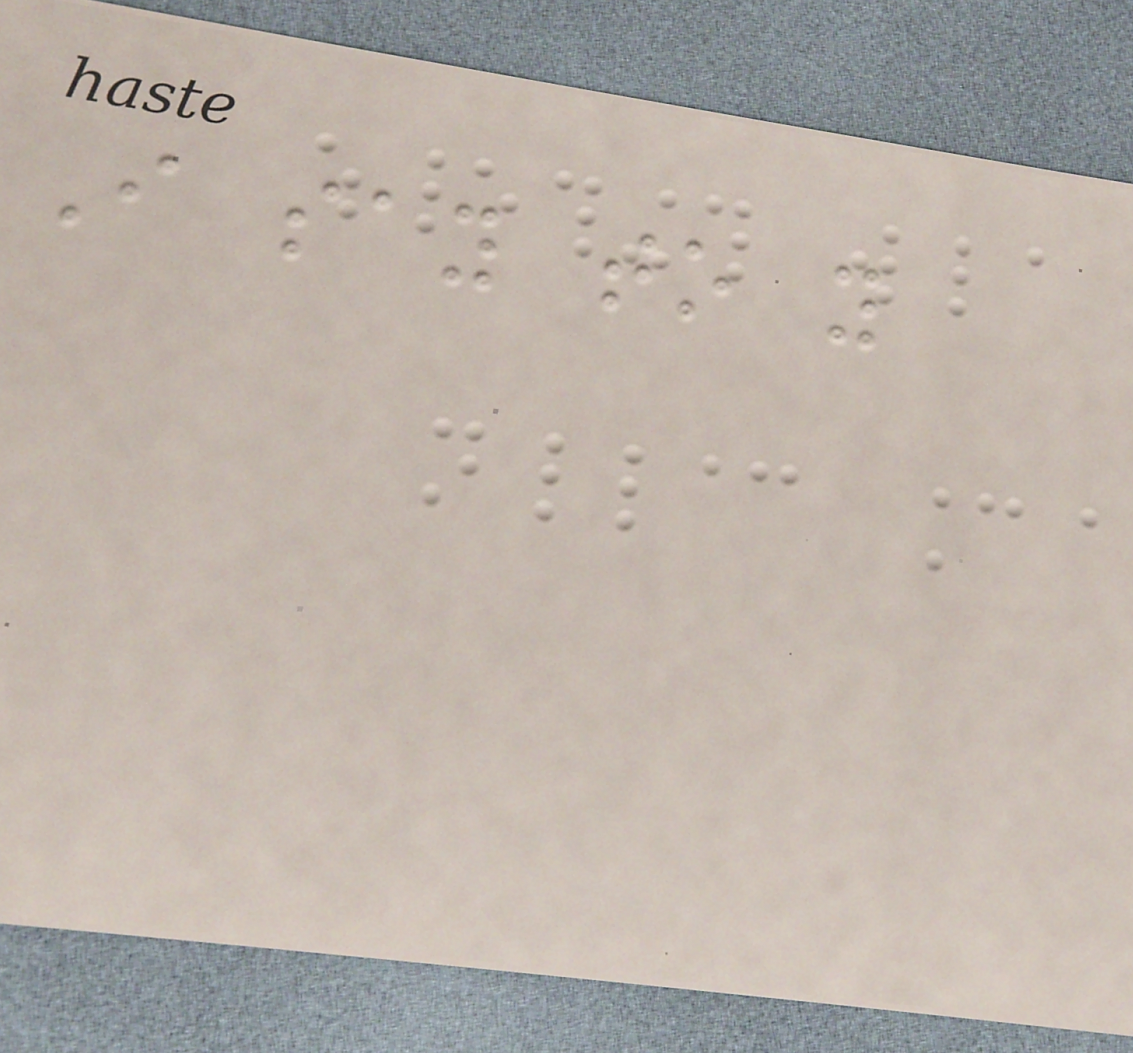I say to you
